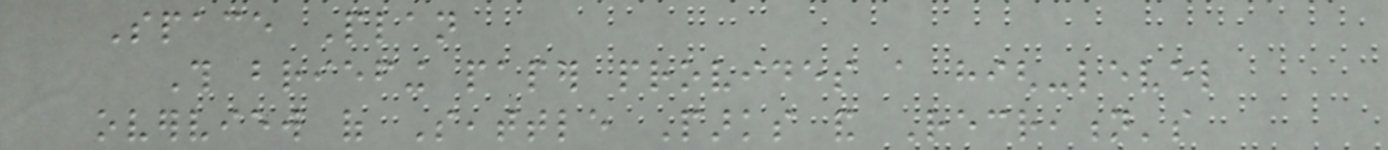Space Plan
This briefing paper provides a high-level
overview of Seattle Parks and Recreation's
